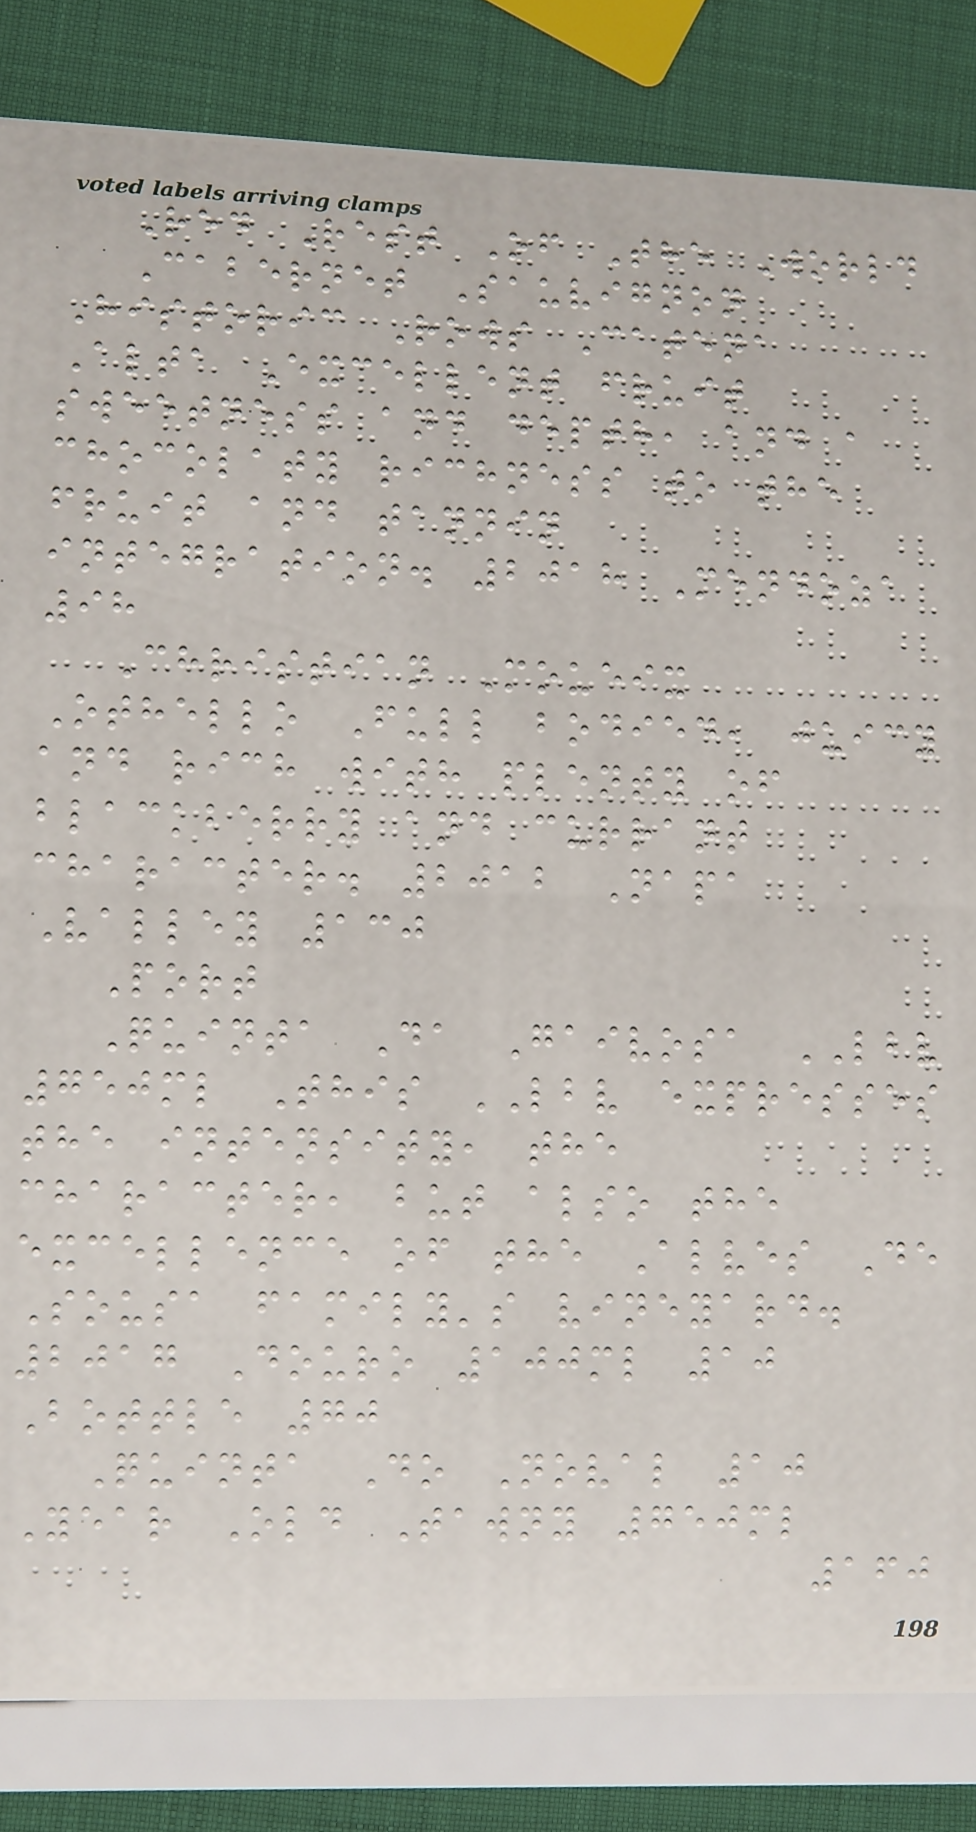Red Rest Of The World
Cabernet Sauvignon
Historic Rows Catena
Alta Excellent fruit
sweetness and depth, and a
chocolaty richness to the
fruit and tannin
integration. 2018 Mendoza
98
Christian Moueix
Othello Full bodied, juicy
and rich with plenty of
blackberry and currant
character. 2012 Napa
Valley 130
Port
Quinta Da Gaivosa LBV
750ml This LBV expresses
the intensity, the
character, but also the
excellence of the Alves De
Sousa family's vineyard.
2017 Douro 100ml 10
Bottle 70
Quinta Do Noval 10
Year Old Tawny 750ml
160
